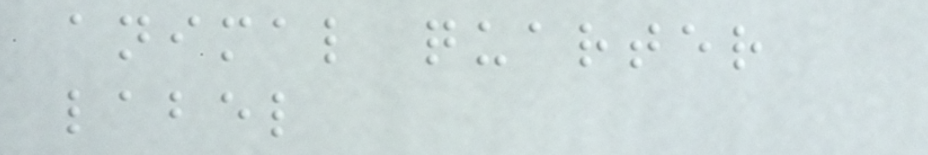animal quarter
label
